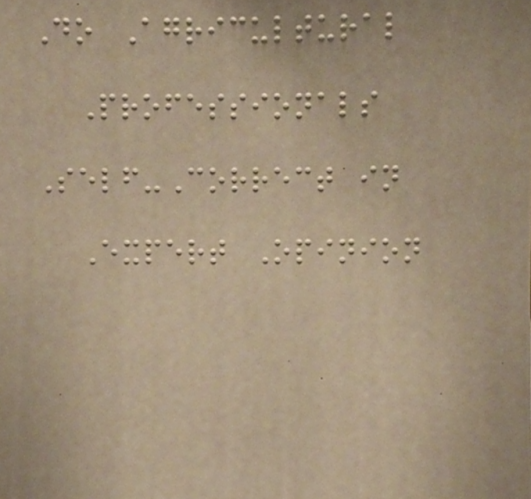Do Agricultural
Professionals
Self-Correct in
Expert Opinion
